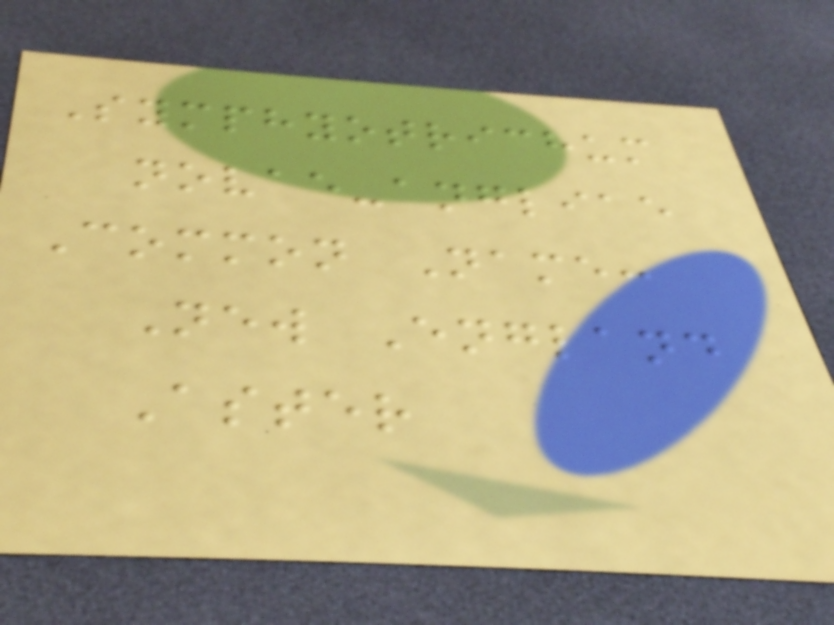Symphyotrichum
novae-angliae
Common Name:
New England
Aster
